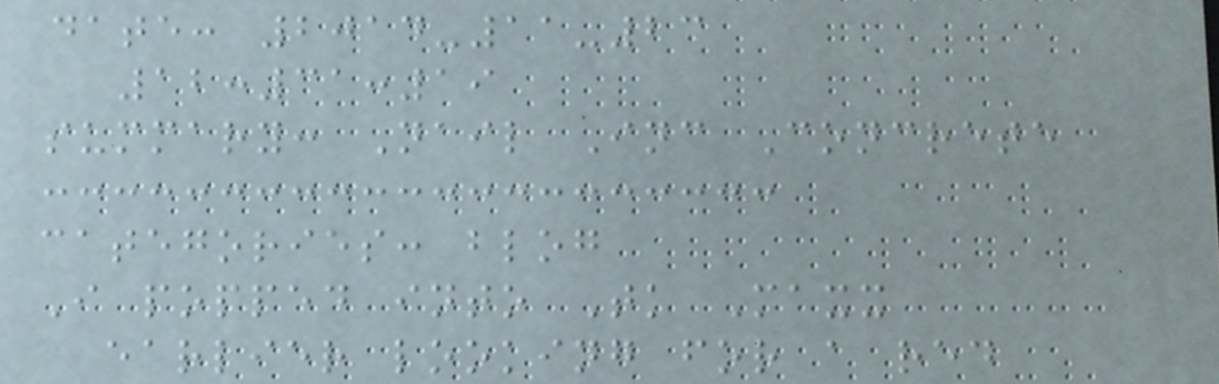date: 2014-11-23
12:31:19
summary: Nail Inc Concrete
categories: blog
I popped into Tk Maxx
earlier looking for a red
